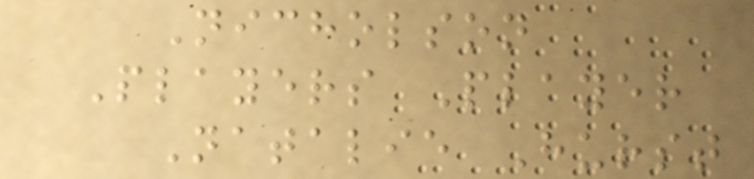Nicholson
Players Player
Natalie Hurst
